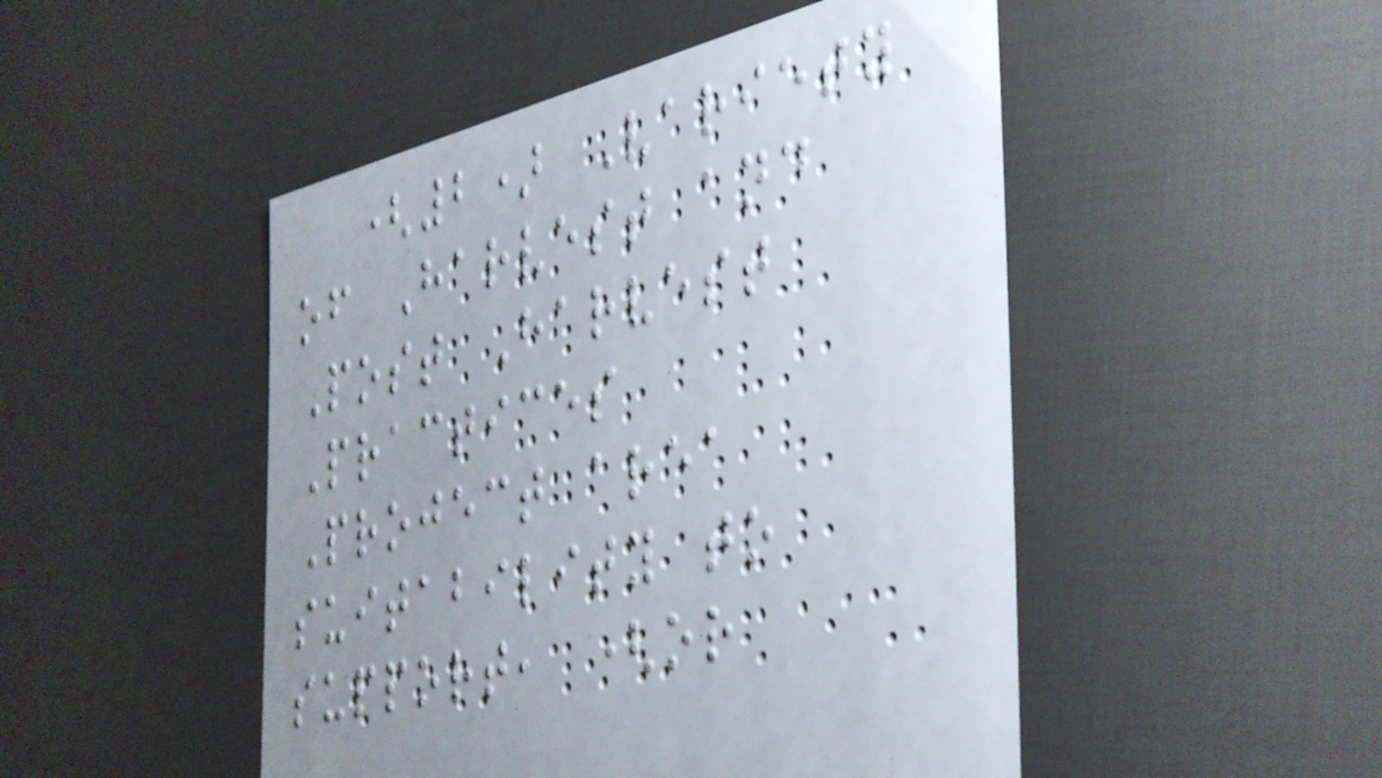(2) Variety
of Harvest and
Post Harvest
Practices
Project area
suitability to
support, (or
